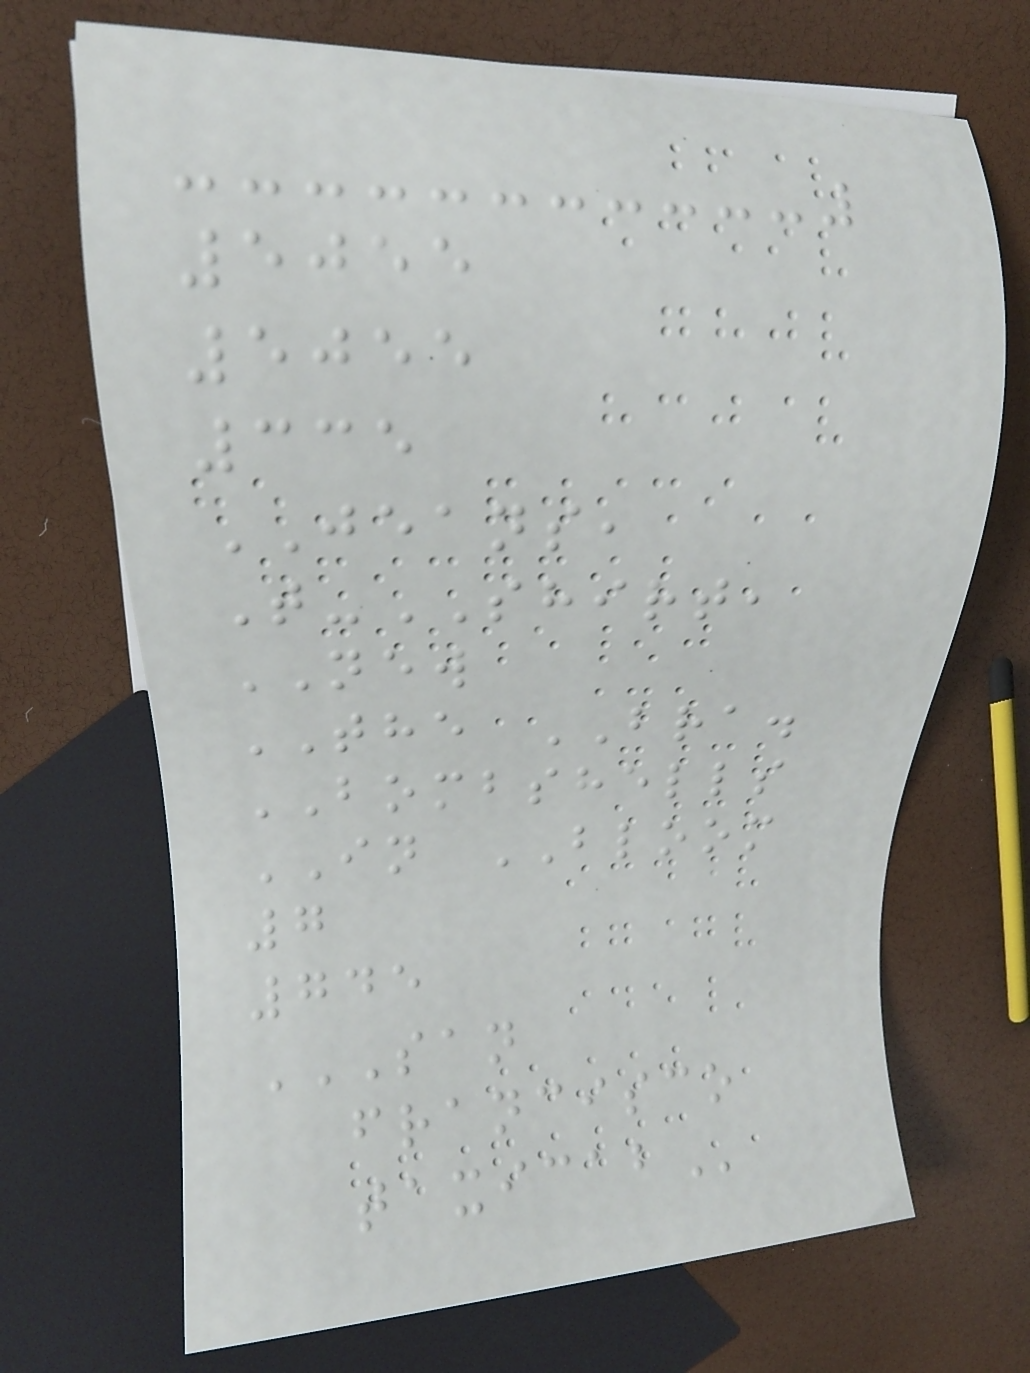5055
5055
335
JEANS,
T-SHIRT,
NEW
THE BRA.
BOMBSHELLS
IN BLOOM
7
745
SAN
FRANCISCO
TAXICAB
